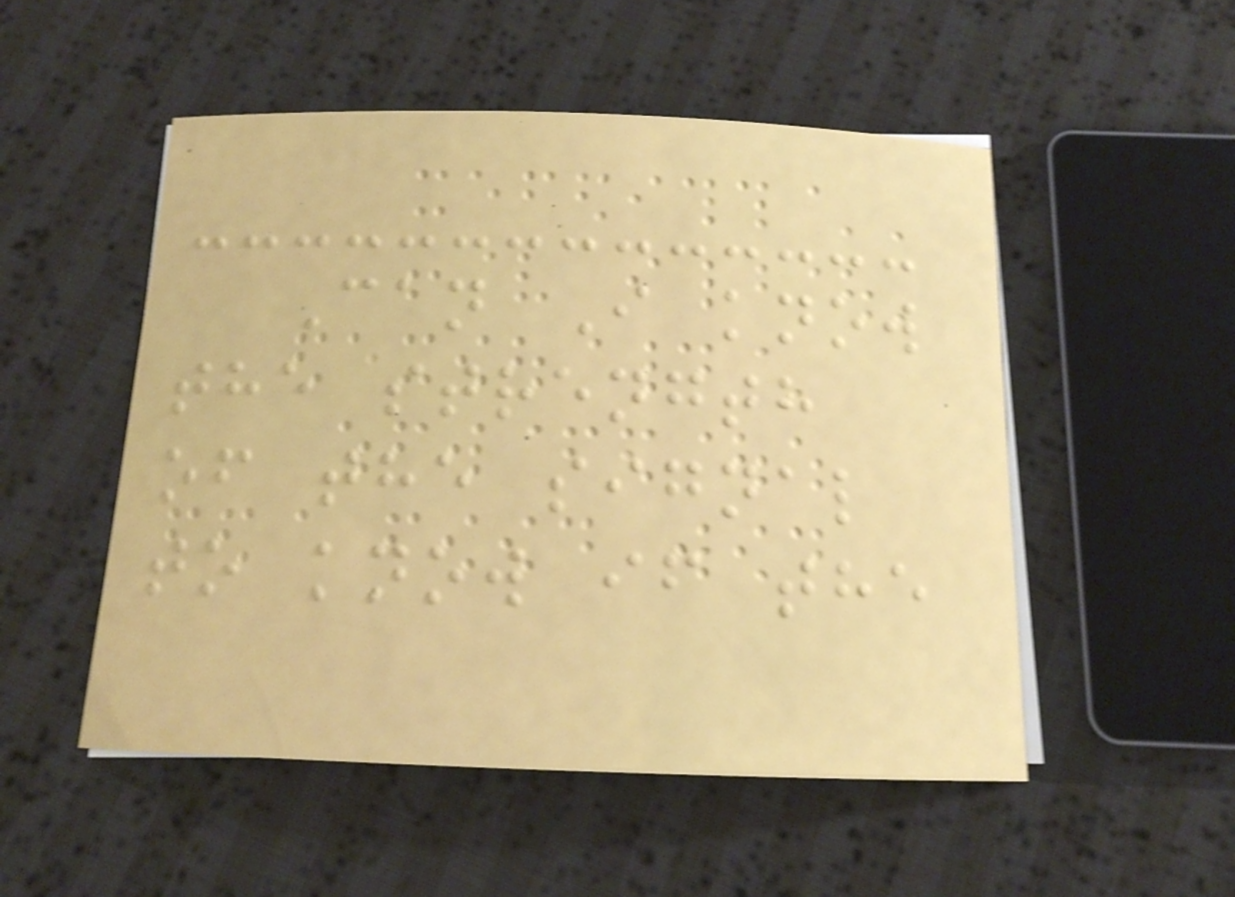Can I know
the strength
of the signal
to know if the
